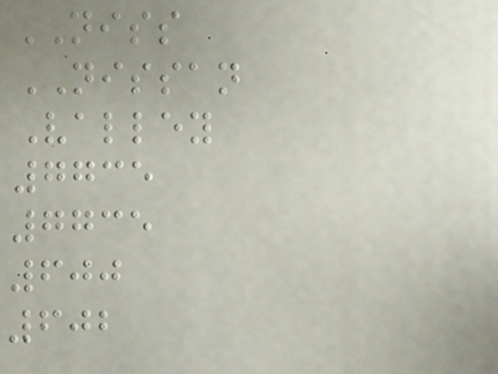NISS
NISSAN
Valley
7735
7735
600
602
